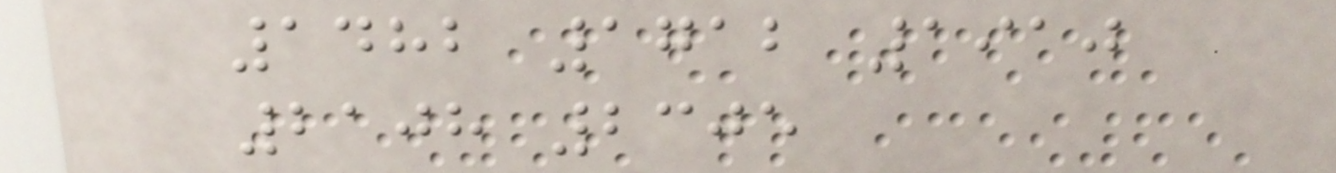1482 1712 1910
2108 2305
